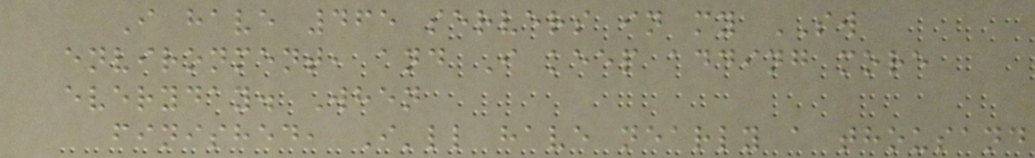I have 465 servers in my SW
environment, and I keep adding more
everyday. When
finished, I'll have nearly a thousand
